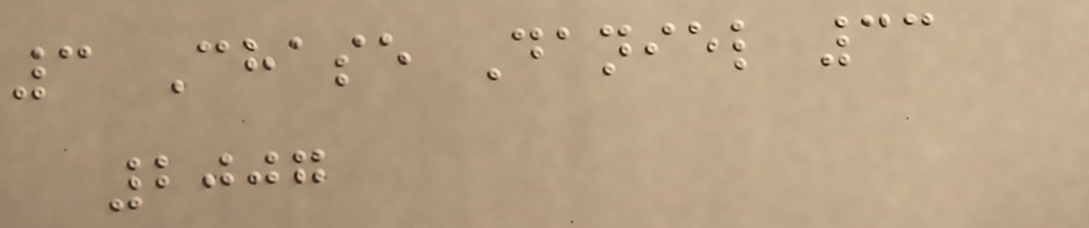3 Chase Daniel 33
2007
